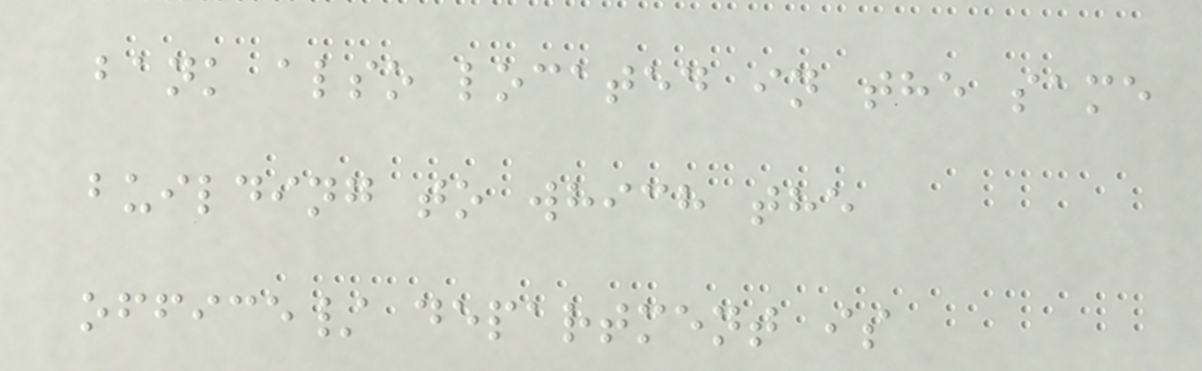bank also located in the same
building to which the
office/ department is
